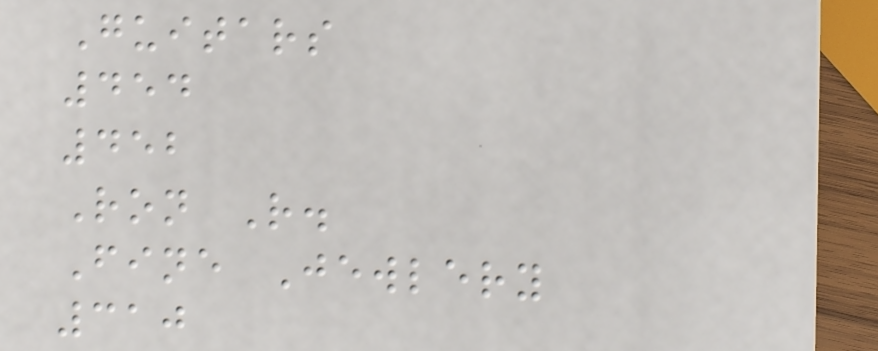Guitars
454
452
Ron R.
Fine Jewlery
310
